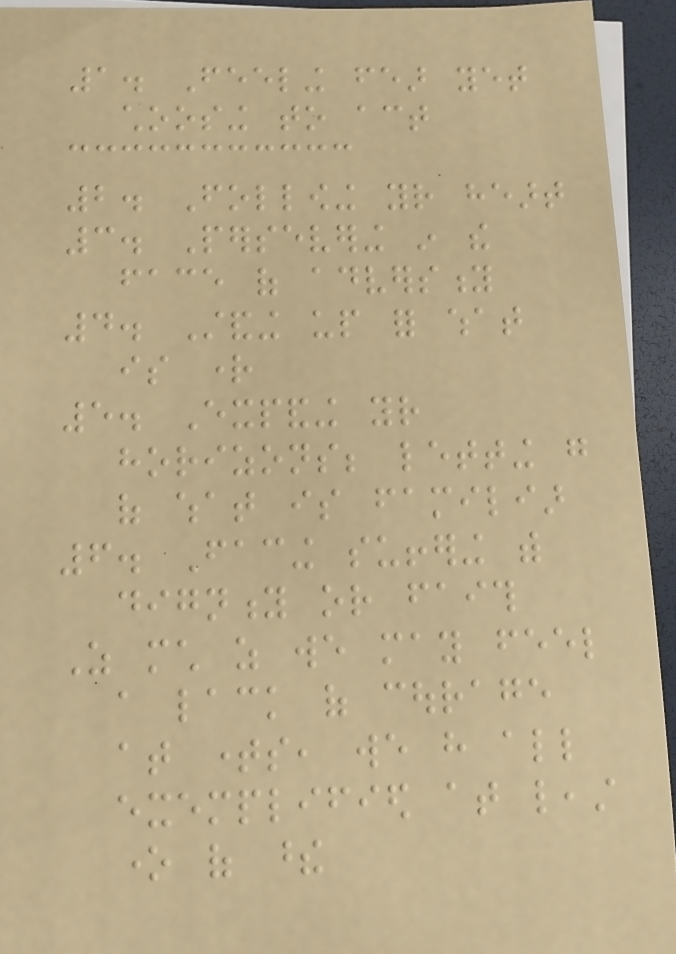1. Feeling fear yet
choosing to act
2. Following your heart
3. Persevering in the
face of adversity
4. Standing up for what
is right
5. Expanding your
horizons; letting go
of what is familiar
6. Facing suffering with
dignity or faith
As much as we may feel
a lack of courage
at times, we have all
exemplified at least
one of these
